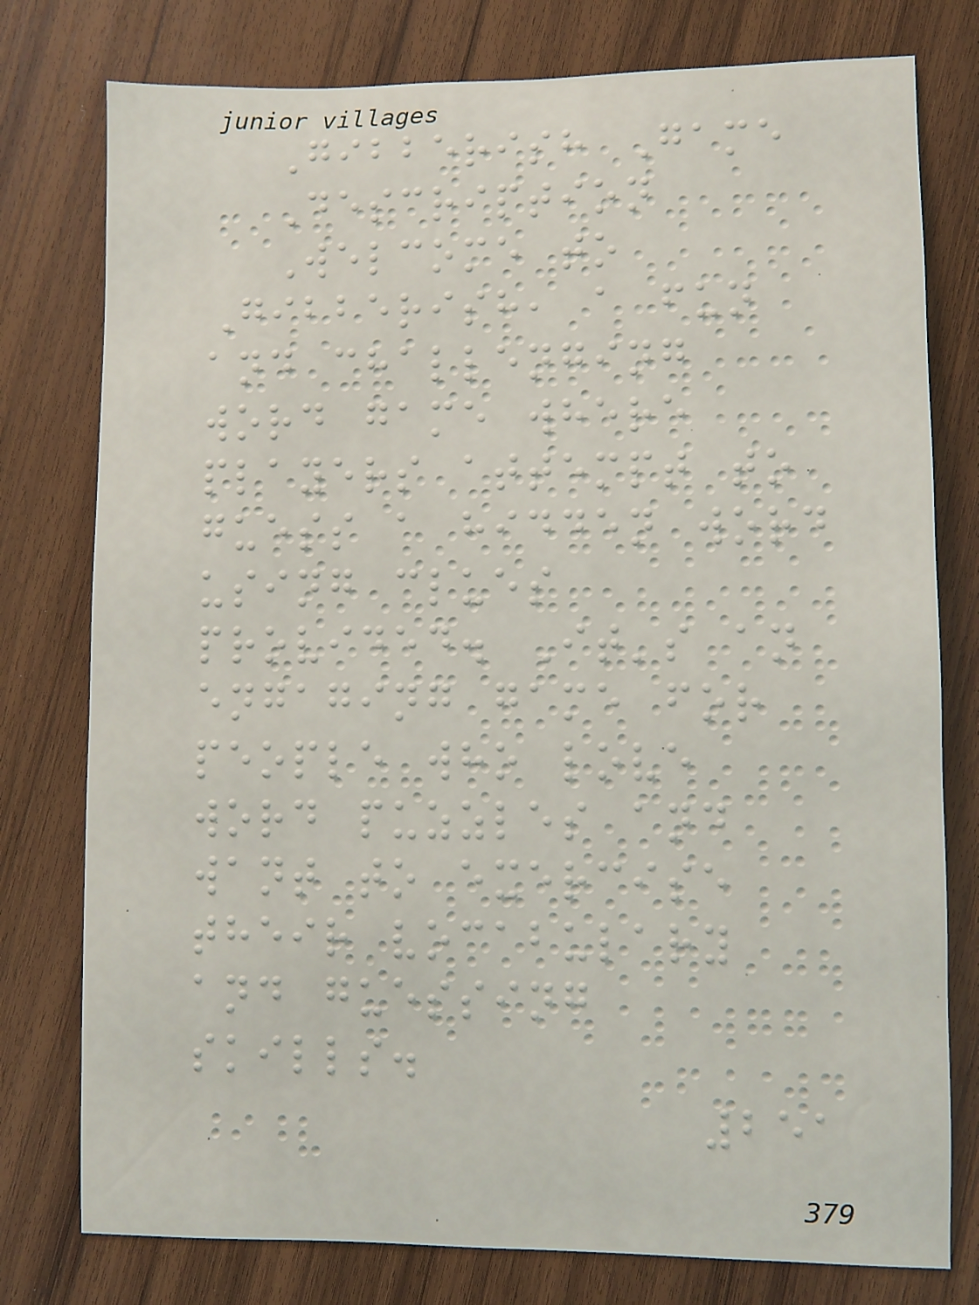Gibberish Game
Description
Welcome to
Gibberish, a fun
and challenging
word game where
players attempt to
guess a hidden word
using clues
provided. It's an
engaging game for
people who love
word puzzles and
want to exercise
their vocabulary
and guessing
skills.
251
